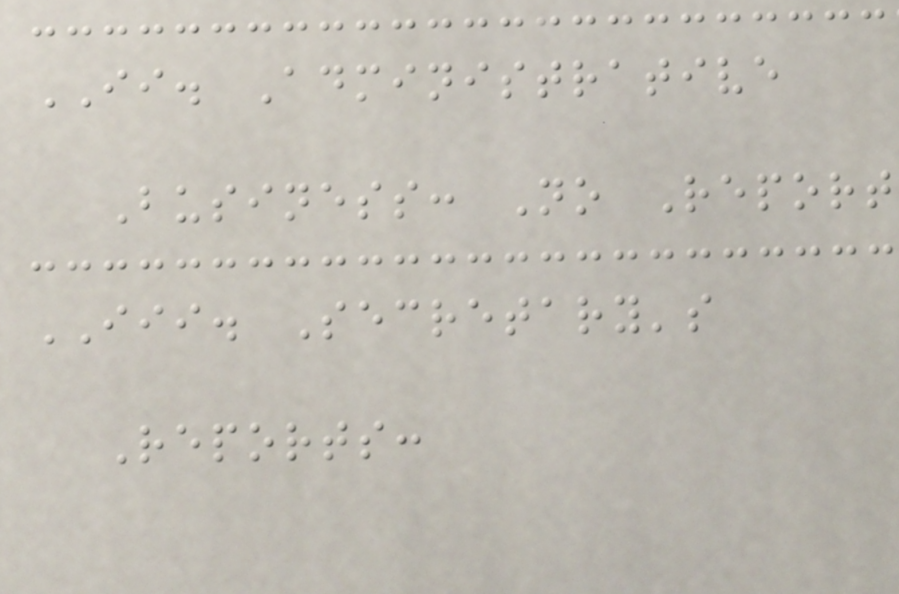II. Administrative
Business: No Report
III. Secretary's
Reports:
